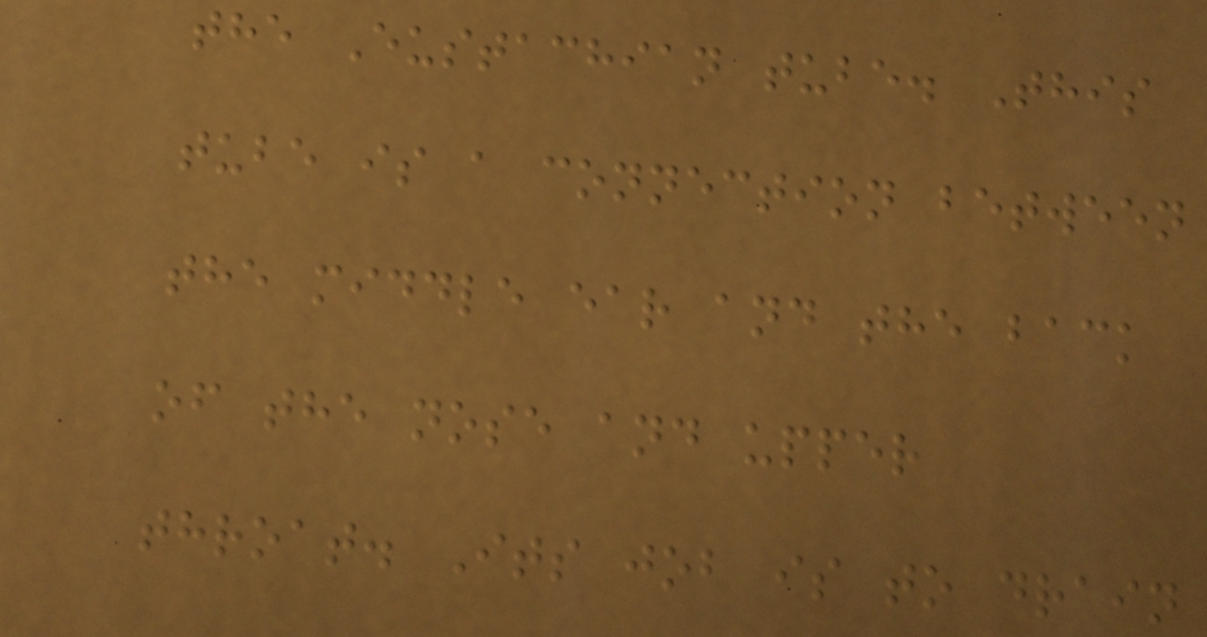the Eustachian tube. This
tube is a connection between
the middle ear and the back
of the nose and upper
throat. Its job is to drain
